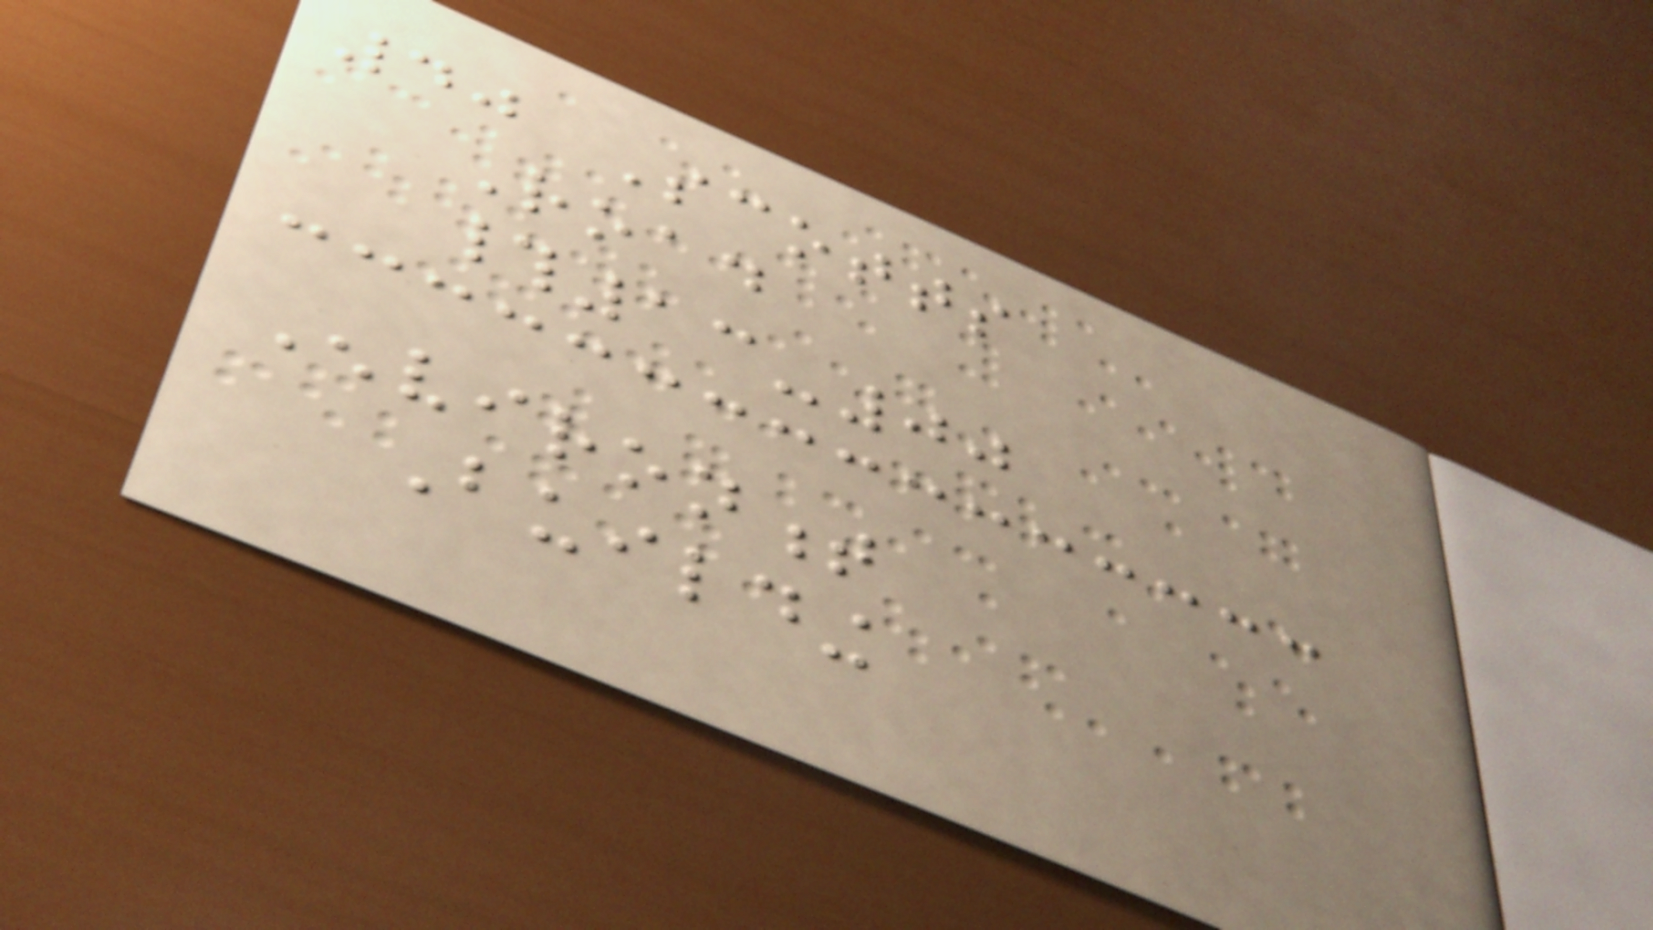40 Scotts
Road
#13-00
Environment
Building
